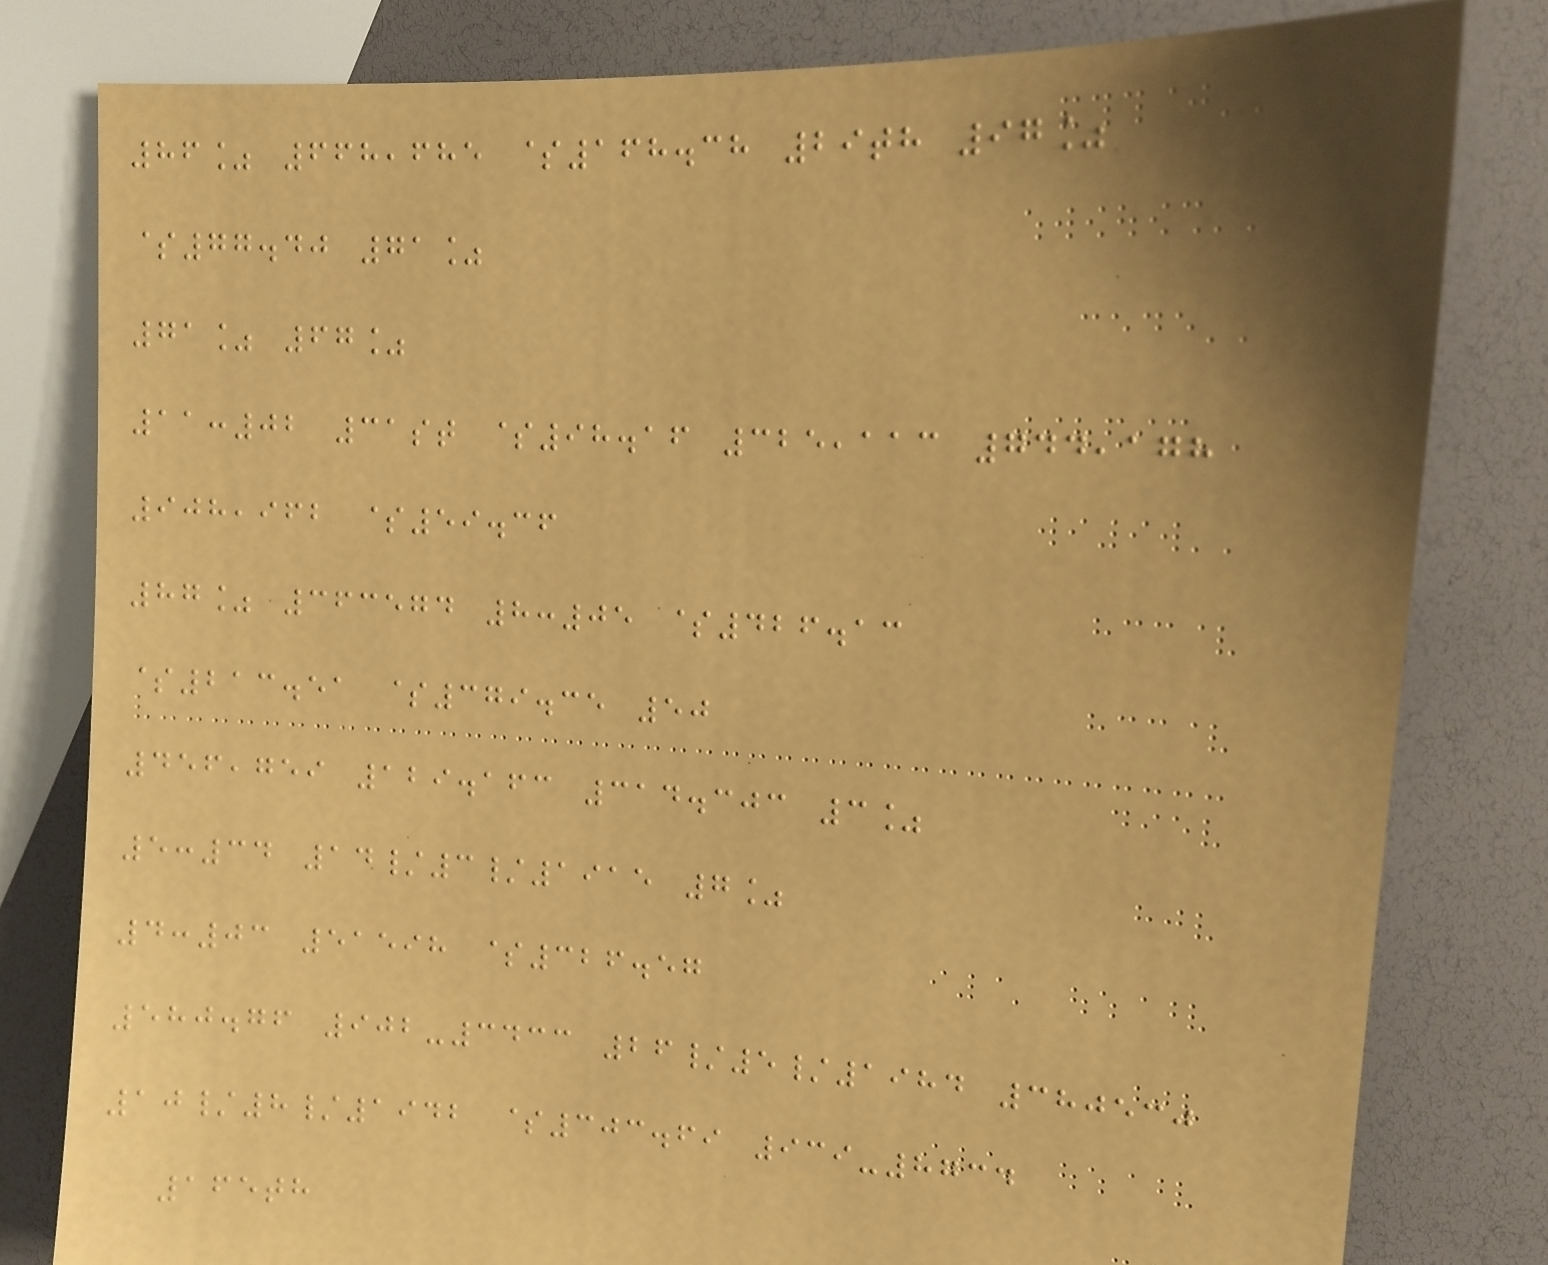86% 668,685 $168.38 29th 97%
$77.40 71%
71% 67%
11:02 31st $98.16 325,113 744,178
908,962 $59.36
87% 363574 8:05 $426.13
$213.51 $379.35 50
456,759 129.163 314.303 3%
5:34 14/3/1915 7%
4:03 51598 $326.57
580.76 902-3433 26/5/1984 380530
10/8/1942 $303.69 939-8734
165th
